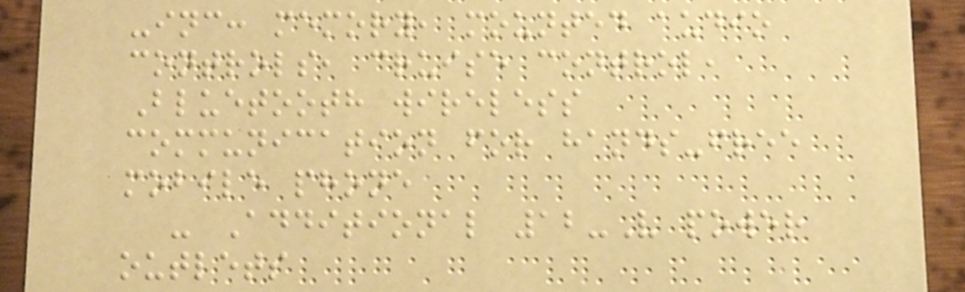-inc: memory, mounted audio
controls, cruise control,
Bluetooth wireless
communication for hands-free
mobile phone
- Additional 12-V power
outlets
